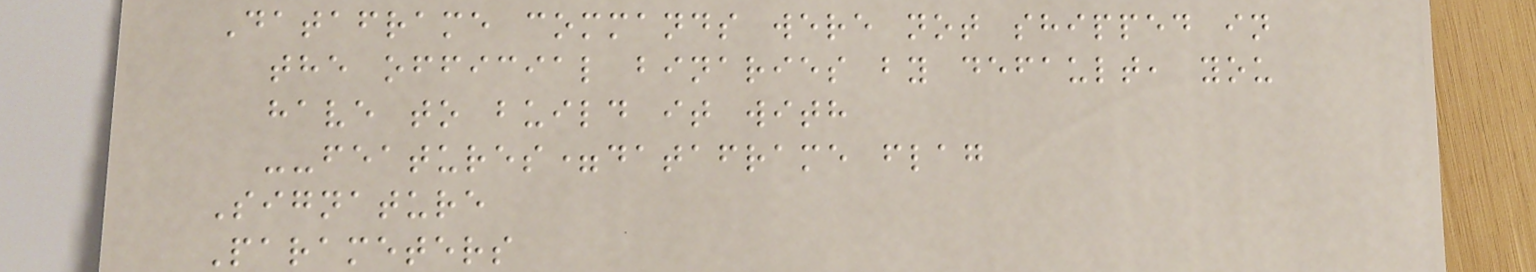Dataframe commands were not shipped in
the official binaries by default, you
have to build it with
--features=dataframe flag
Signature
Parameters
